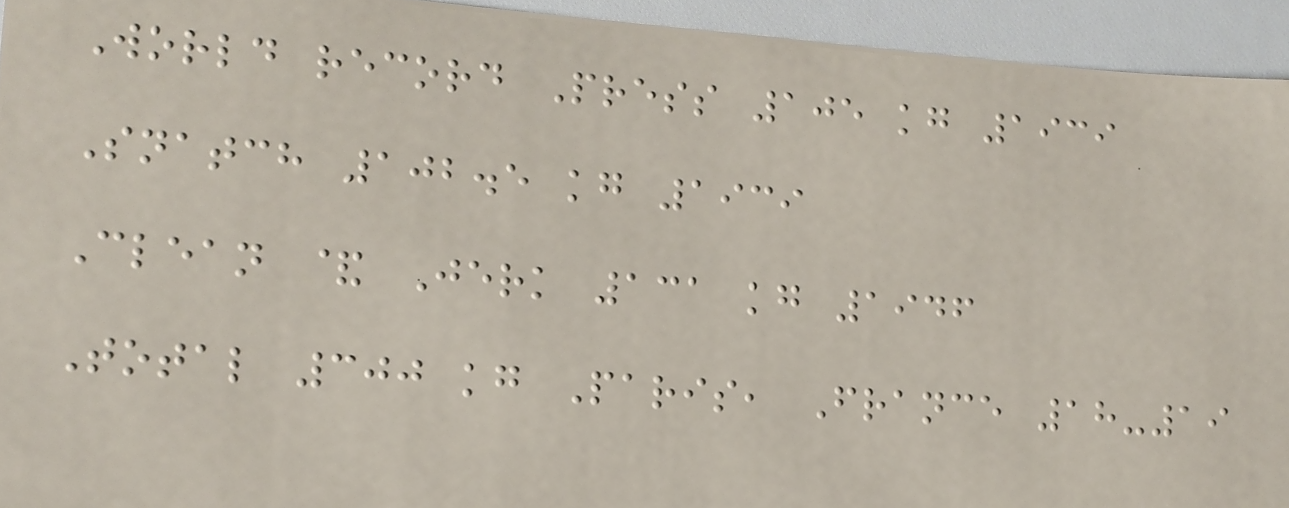World record Press 105 kg 1939
Snatch 102.5 kg 1939
Clean & Jerk 131 kg 1946
Total 300 kg Paris, France 18-19
